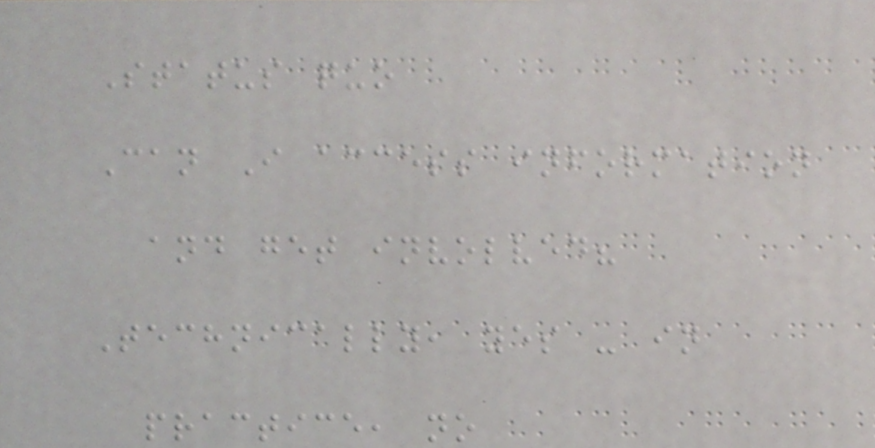Status quo
Can I access information
and get involved?
Technically, yes - in
practice, no
